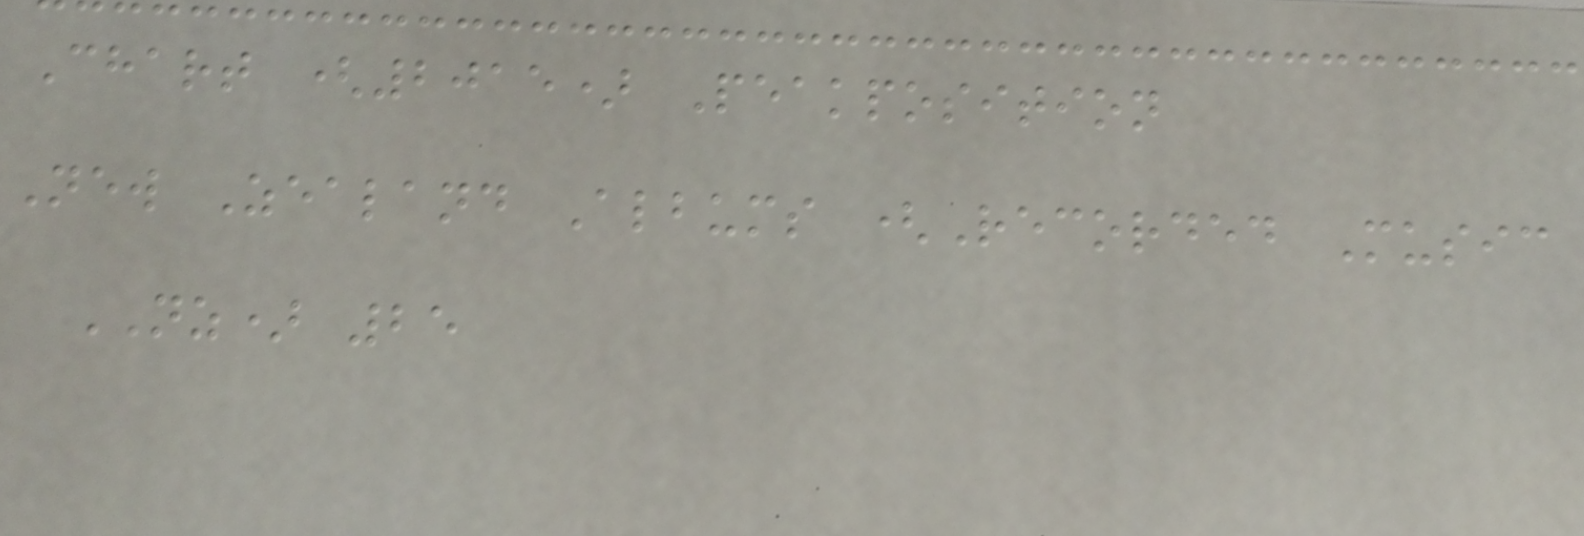Chart (2015) Peakposition
New Zealand Albums (Recorded Music
NZ) 25
